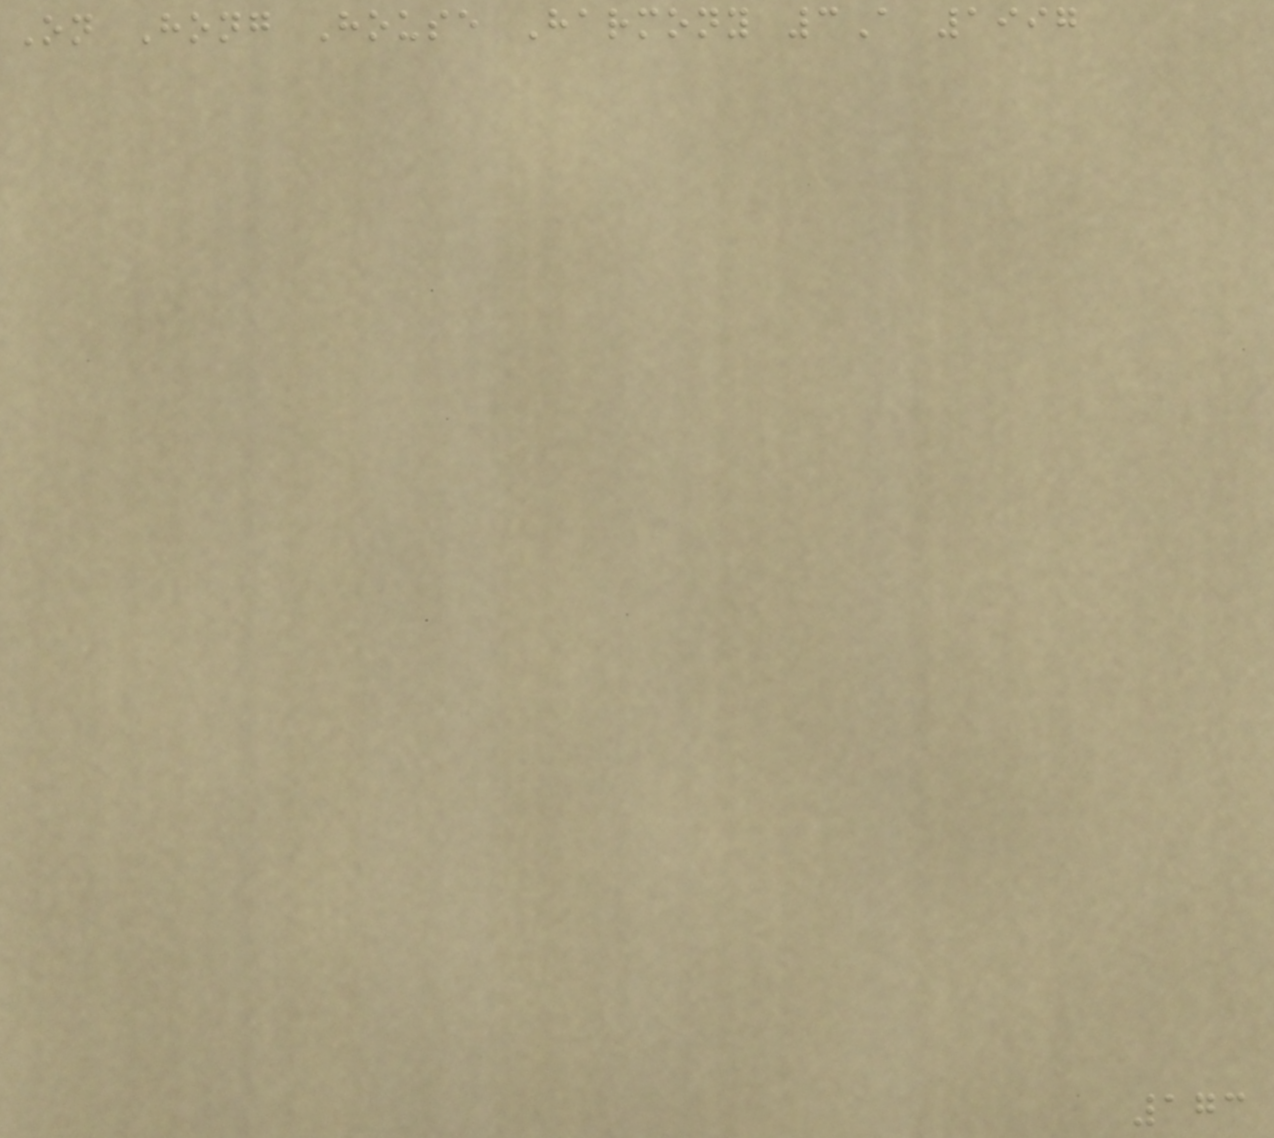On Hong House Harmony 3A 1997
173
